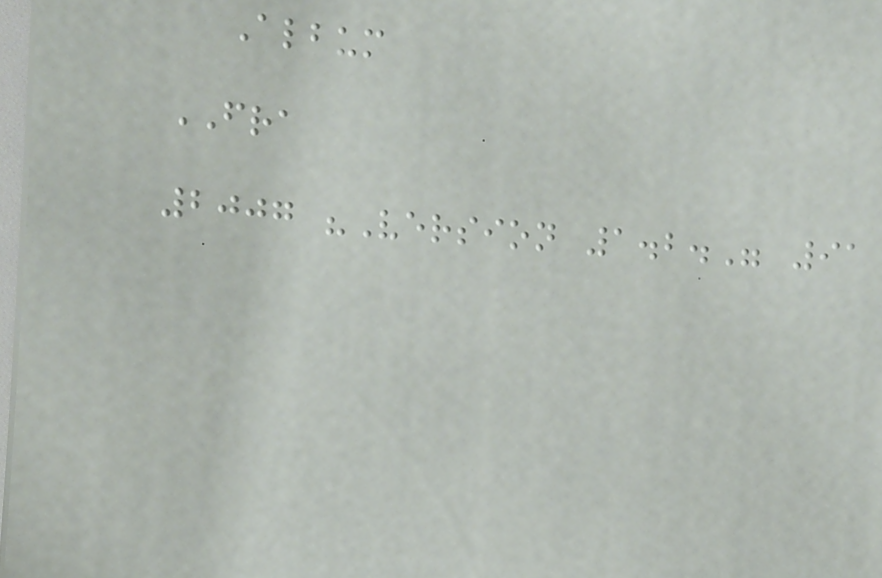Album
FRA
2007 "Version 1.2." 91
